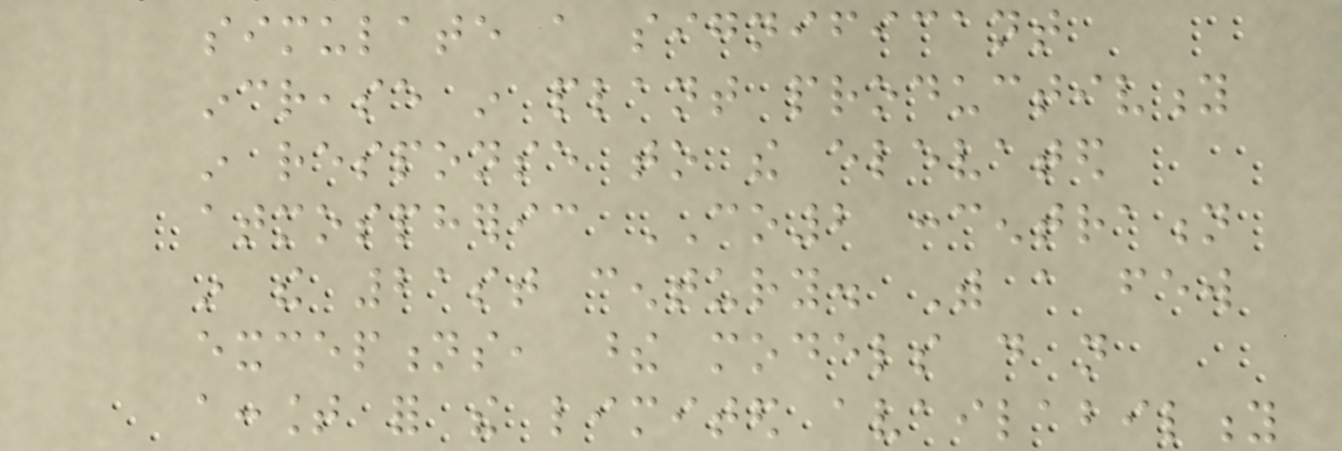simulate a significant
increase in plant productivity
in response to the elevated
atmospheric CO2 concentration
in the 21st century. With a few
exceptions, these models do not
account for the limited availability
